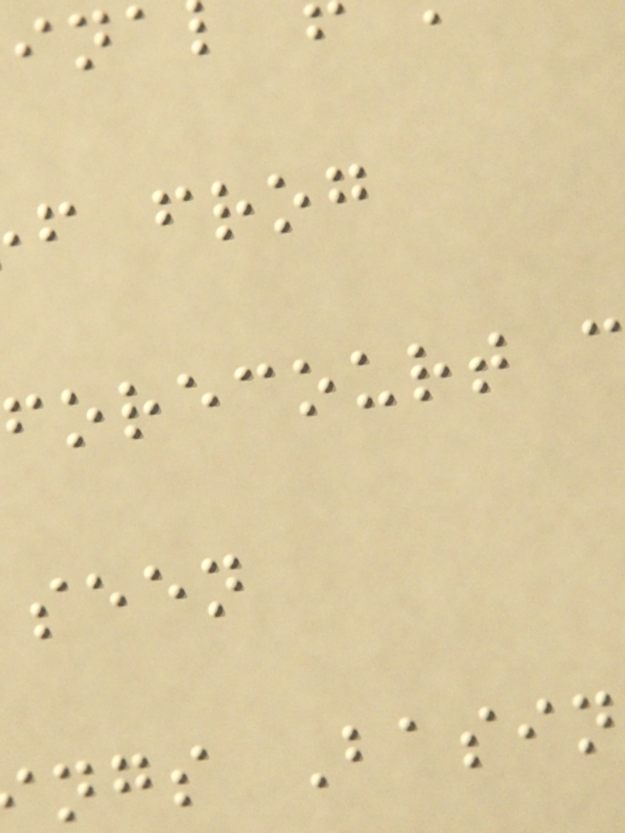f frog
forecourt
seen
ngs Basin
